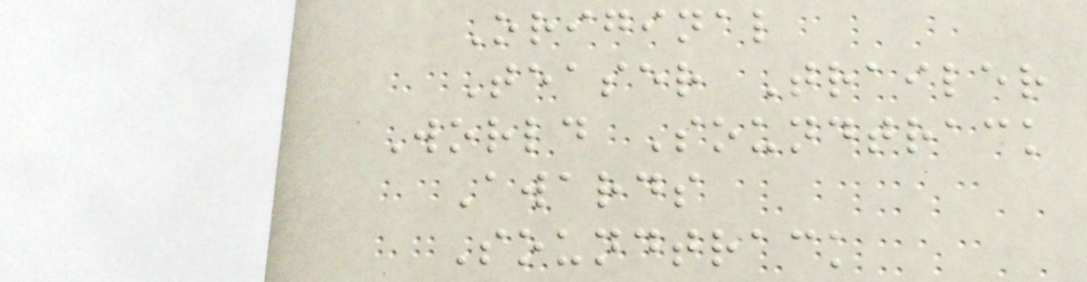Original
Teaser Trailer
World Soundtrack
Awards
Soundtrack
